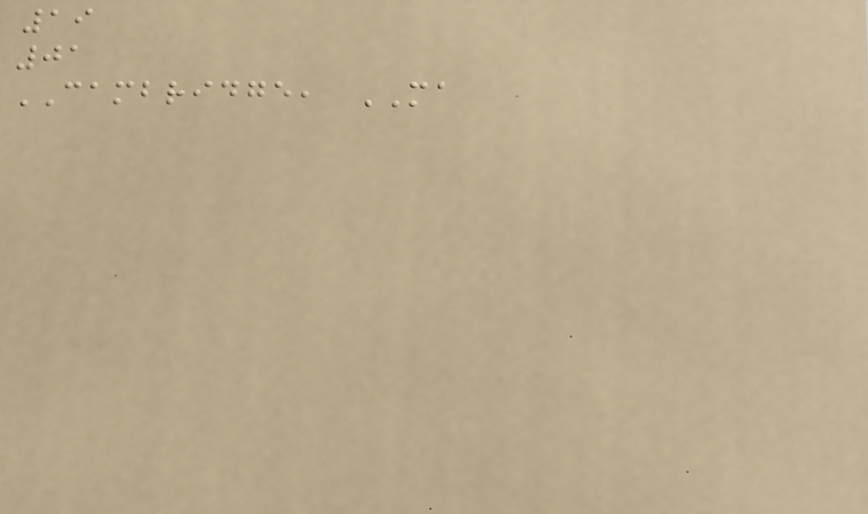19
01
CAMBRIDGE, MA
